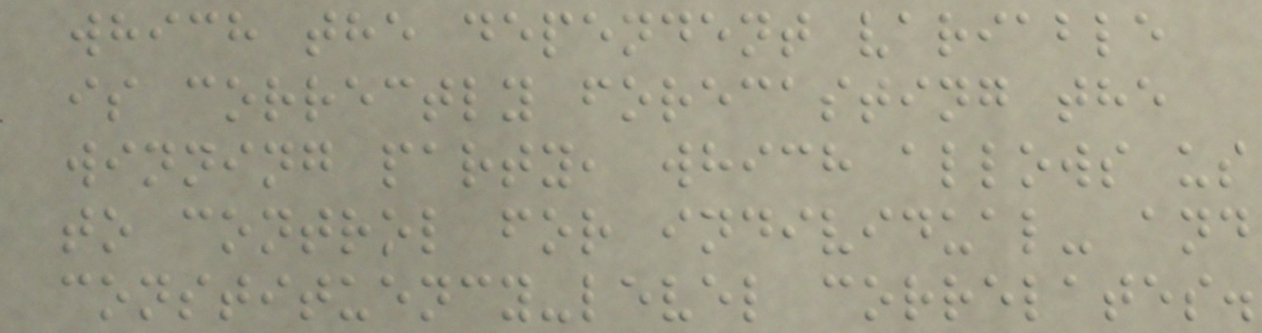which the dependent variable
is correctly forecasting the
winning party, which allows us
to control for individual- and
constituency-level correlates.
